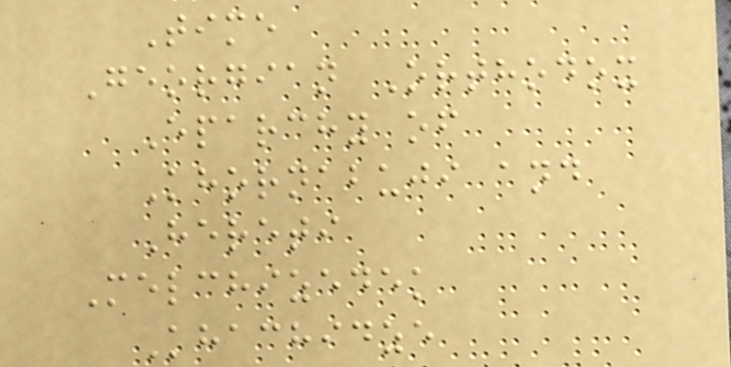Time
Georgian Orthodox
Eparchy of
Khornabuji and
Hereti
Melchizedek
Khachidze
